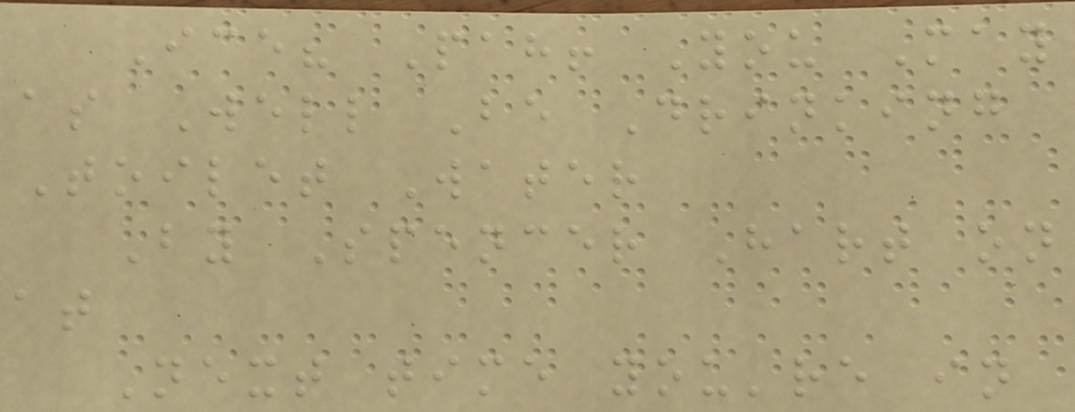Ice? Pah! You May
as Well Be Drinking
Toilet Water
By Spencer Hart on
at
Next time you're in
